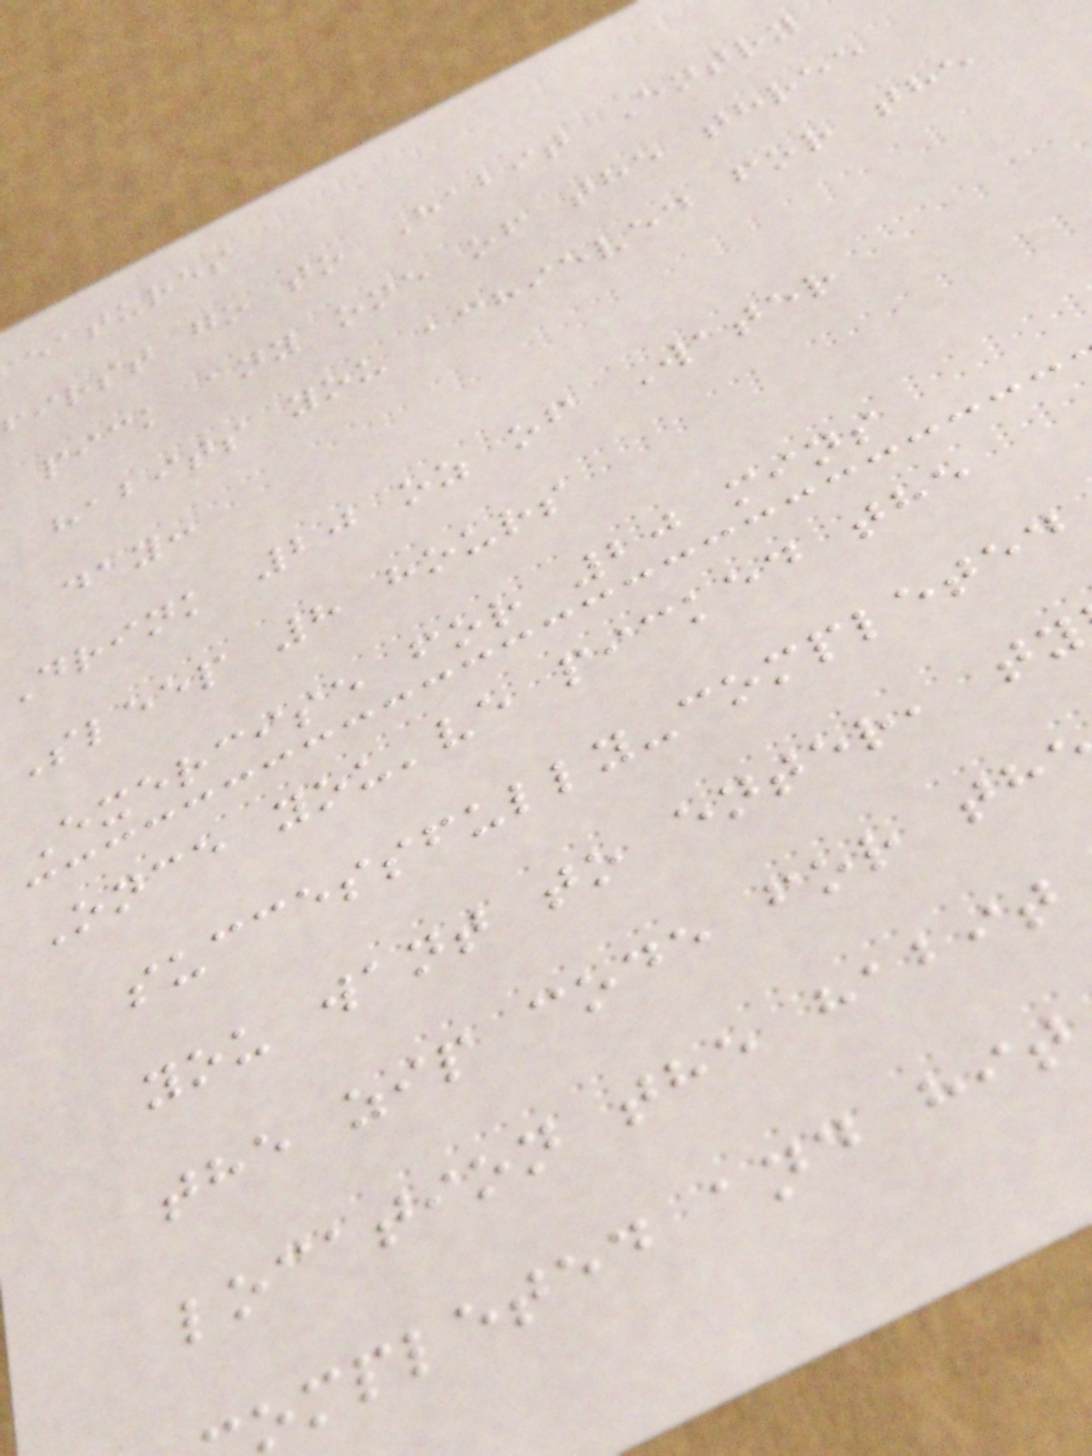eatures
first go to Habit Entry
pick any one of the three
habits you achieved for the
day:
Drink 20 oz of Water
Sleep 8 hours
Exercise for 20 mins
Once you've picked the
successfully-completed
you want to enter, ty
the zip code for th
location the habit
ompleted and hit
